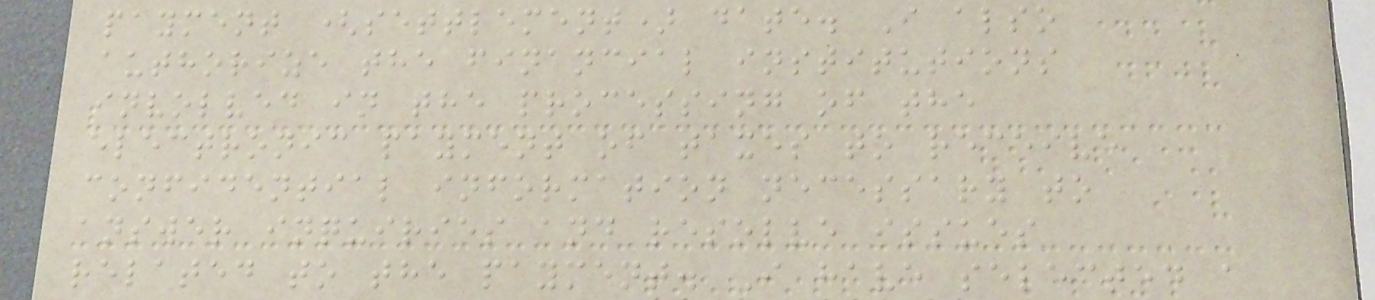payment (settlement) date. I also
authorize the financial institutions
involved in the processing of the
electronic payment of taxes to receive
confidential information necessary to
answer inquiries and resolve issues
related to the payment. I have selected a
